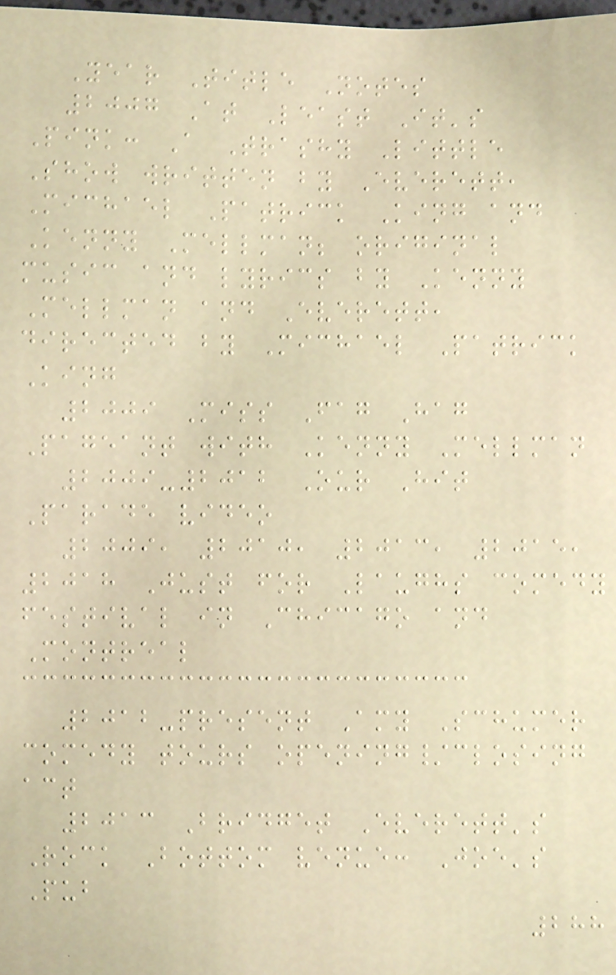Year Title Notes
2007 At Least It's
Pink: A Trashy Little
Show written by Everett,
Michael Patrick King and
Kenny Mellman; original
music and lyrics by Kenny
Mellman and Everett,
directed by Michael Patrick
King
2009 Miss Fag Hag
Pageant with Kenny Mellman
2009-2012 Our Hit
Parade video
2009, 2010, 2013, 2015,
2018 Just for Laughs comedy
festival in Chicago and
Montreal
2012-present Amy Schumer
comedy tours opening/closing
act
2013 Bridget Everett's
Rock Bottom venue: Joe's
Pub
288
